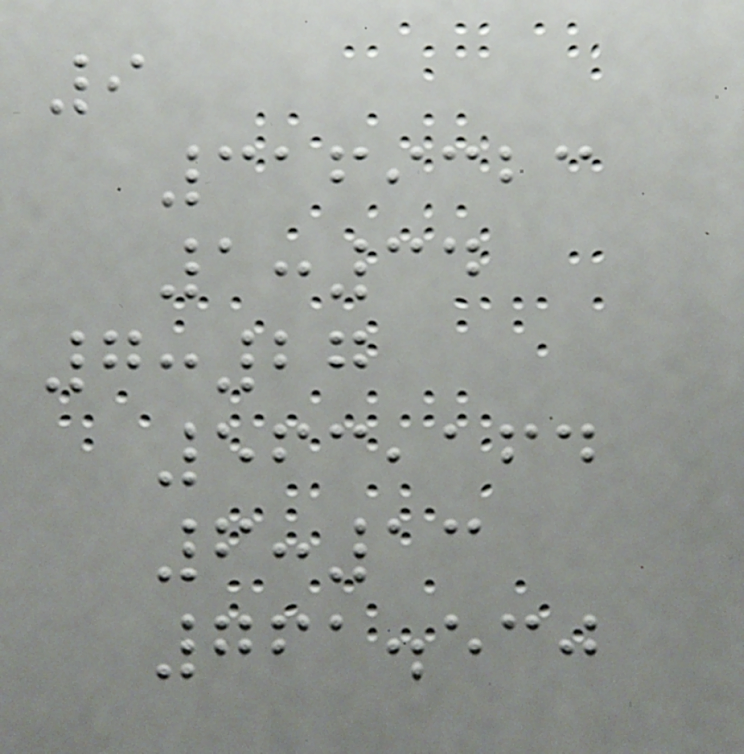9
3169323
1:34
7:27
563,164
6:13
761.530
